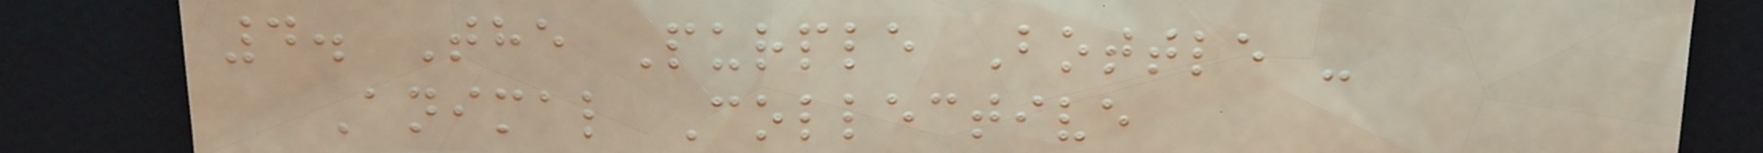4. The Purple Bottle -
Animal Collective
